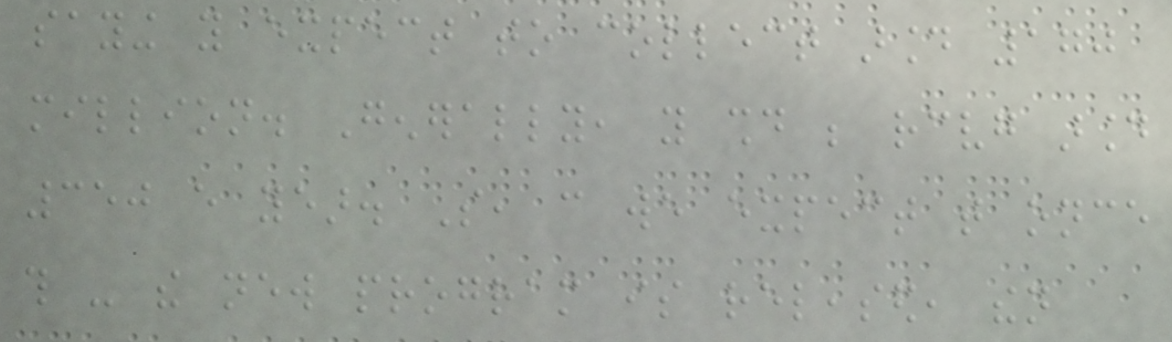saying you expect to collect around 170
million. Generally, you should be receiving around
350 every year. So, can we expect that once
this - the new program is released, then
